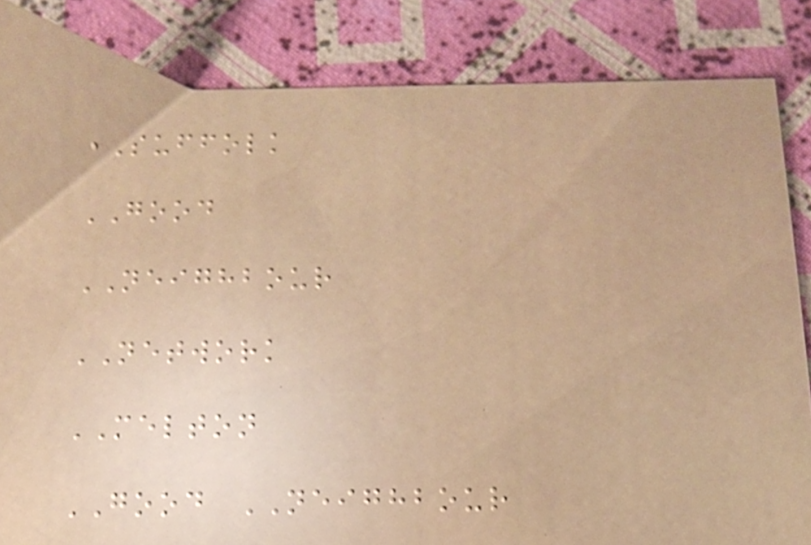SUFFOLK
GOOD
NEIGHBOUR
NETWORK
MELTON
GOOD NEIGHBOUR
